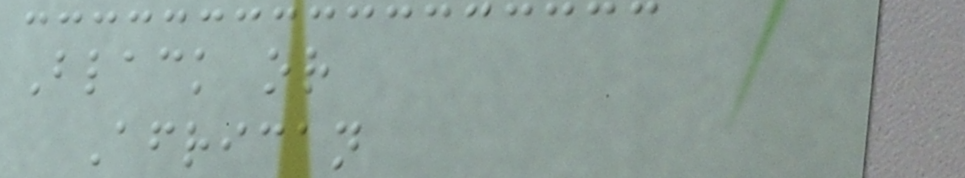Black or
African
